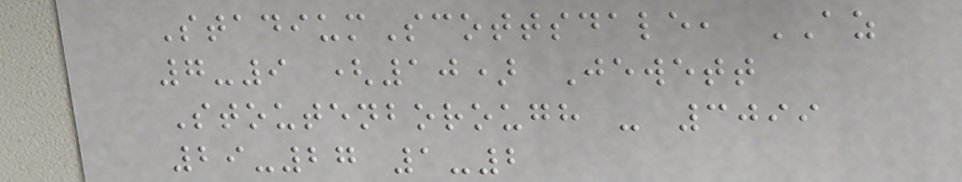StadiumScottsdale, AZ
7-9 (10) Jewett
Stoutenborough - 3099
29-27 1-2
